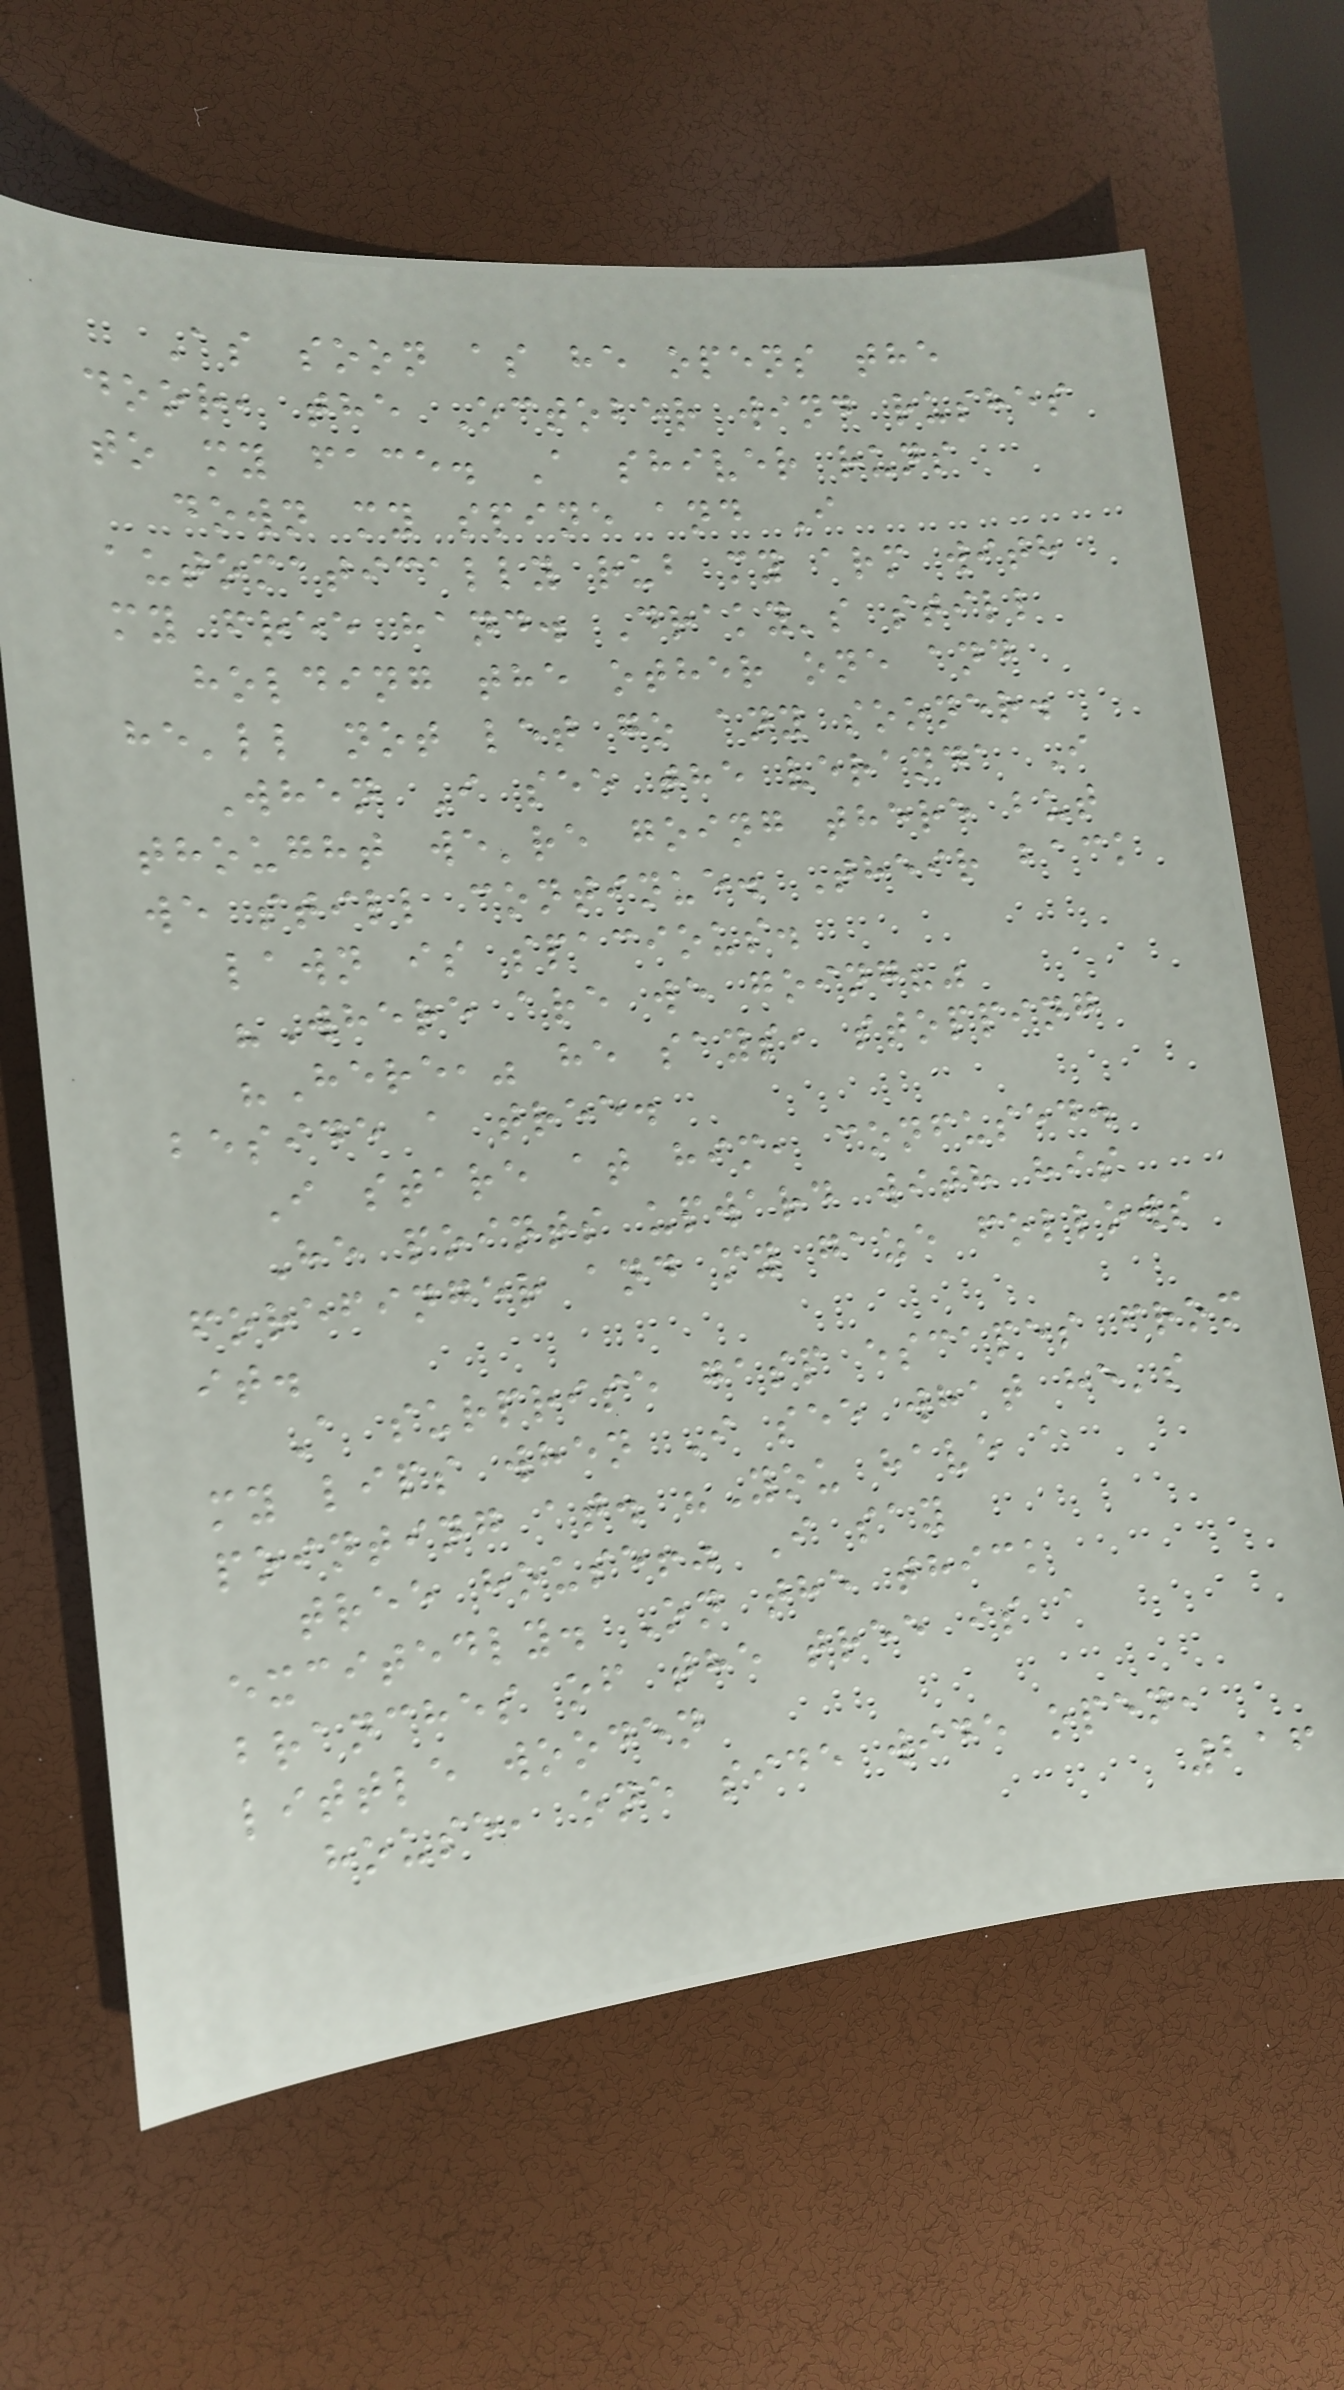As soon as he opens the
door, the October wind rushes
to my face. A shiver runs
down my spine and I
automatically rub my arm with
my free hand. Draky's still
holding the other one and
he'll not let go any sooner.
When I see the veranda I
thought we're going there but
we still continue. Their back
lawn is spacious.
"Where are we going?"
"Here," he says, stopping
beside a tree.
I stare at him, confused.
He points upward with his
forefinger and my gaze follows
it.
A surprise gasp escapes from
my lips when I see what he's
pointing at. "You have a
tree house!" I say
excitedly. On the thick
branches of the tree is a
little wooden
house, one side wide open,
216
